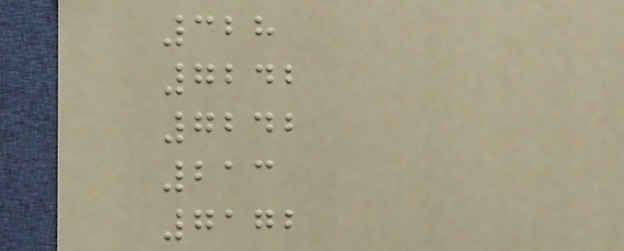328
7242
7242
213
7172
